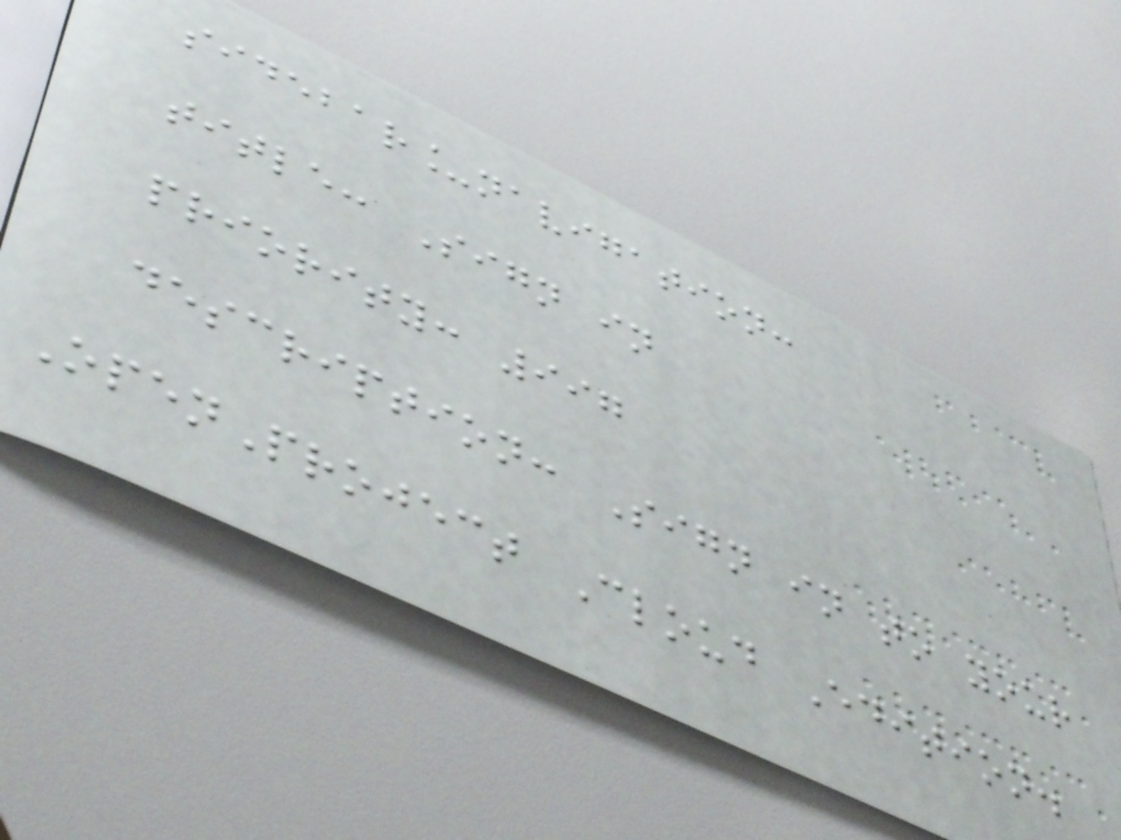sidebar_navigation:
title: Sign in
priority: 997
description: Sign in to your
OpenProject Cloud Edition.
